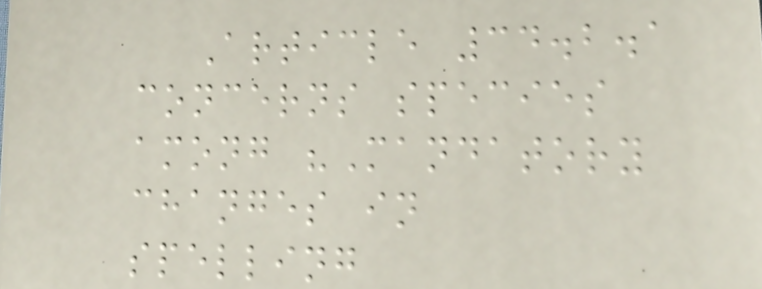Article 34.2.1
concerns species
among "Mandatory
changes in
spelling
